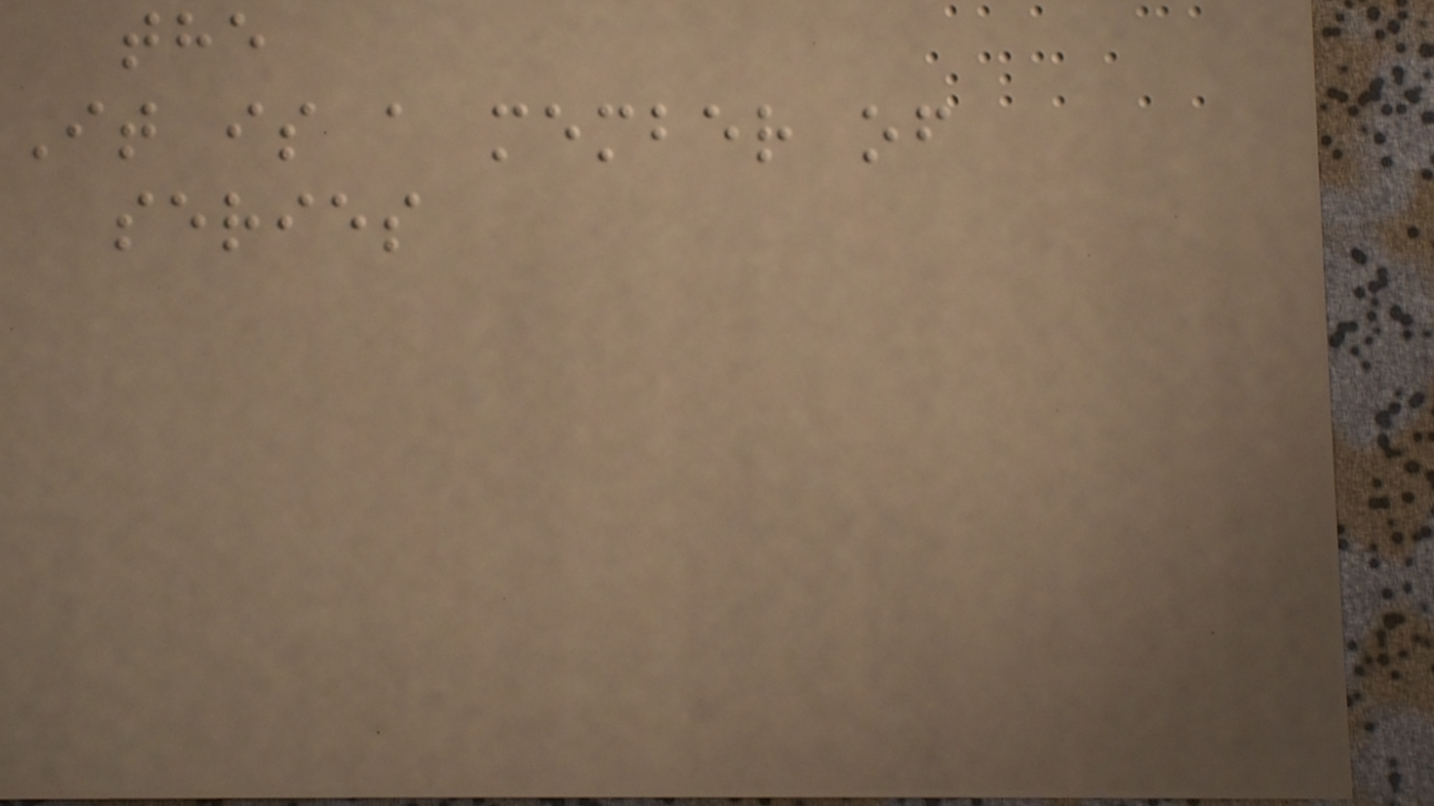the
It is a member of
series
